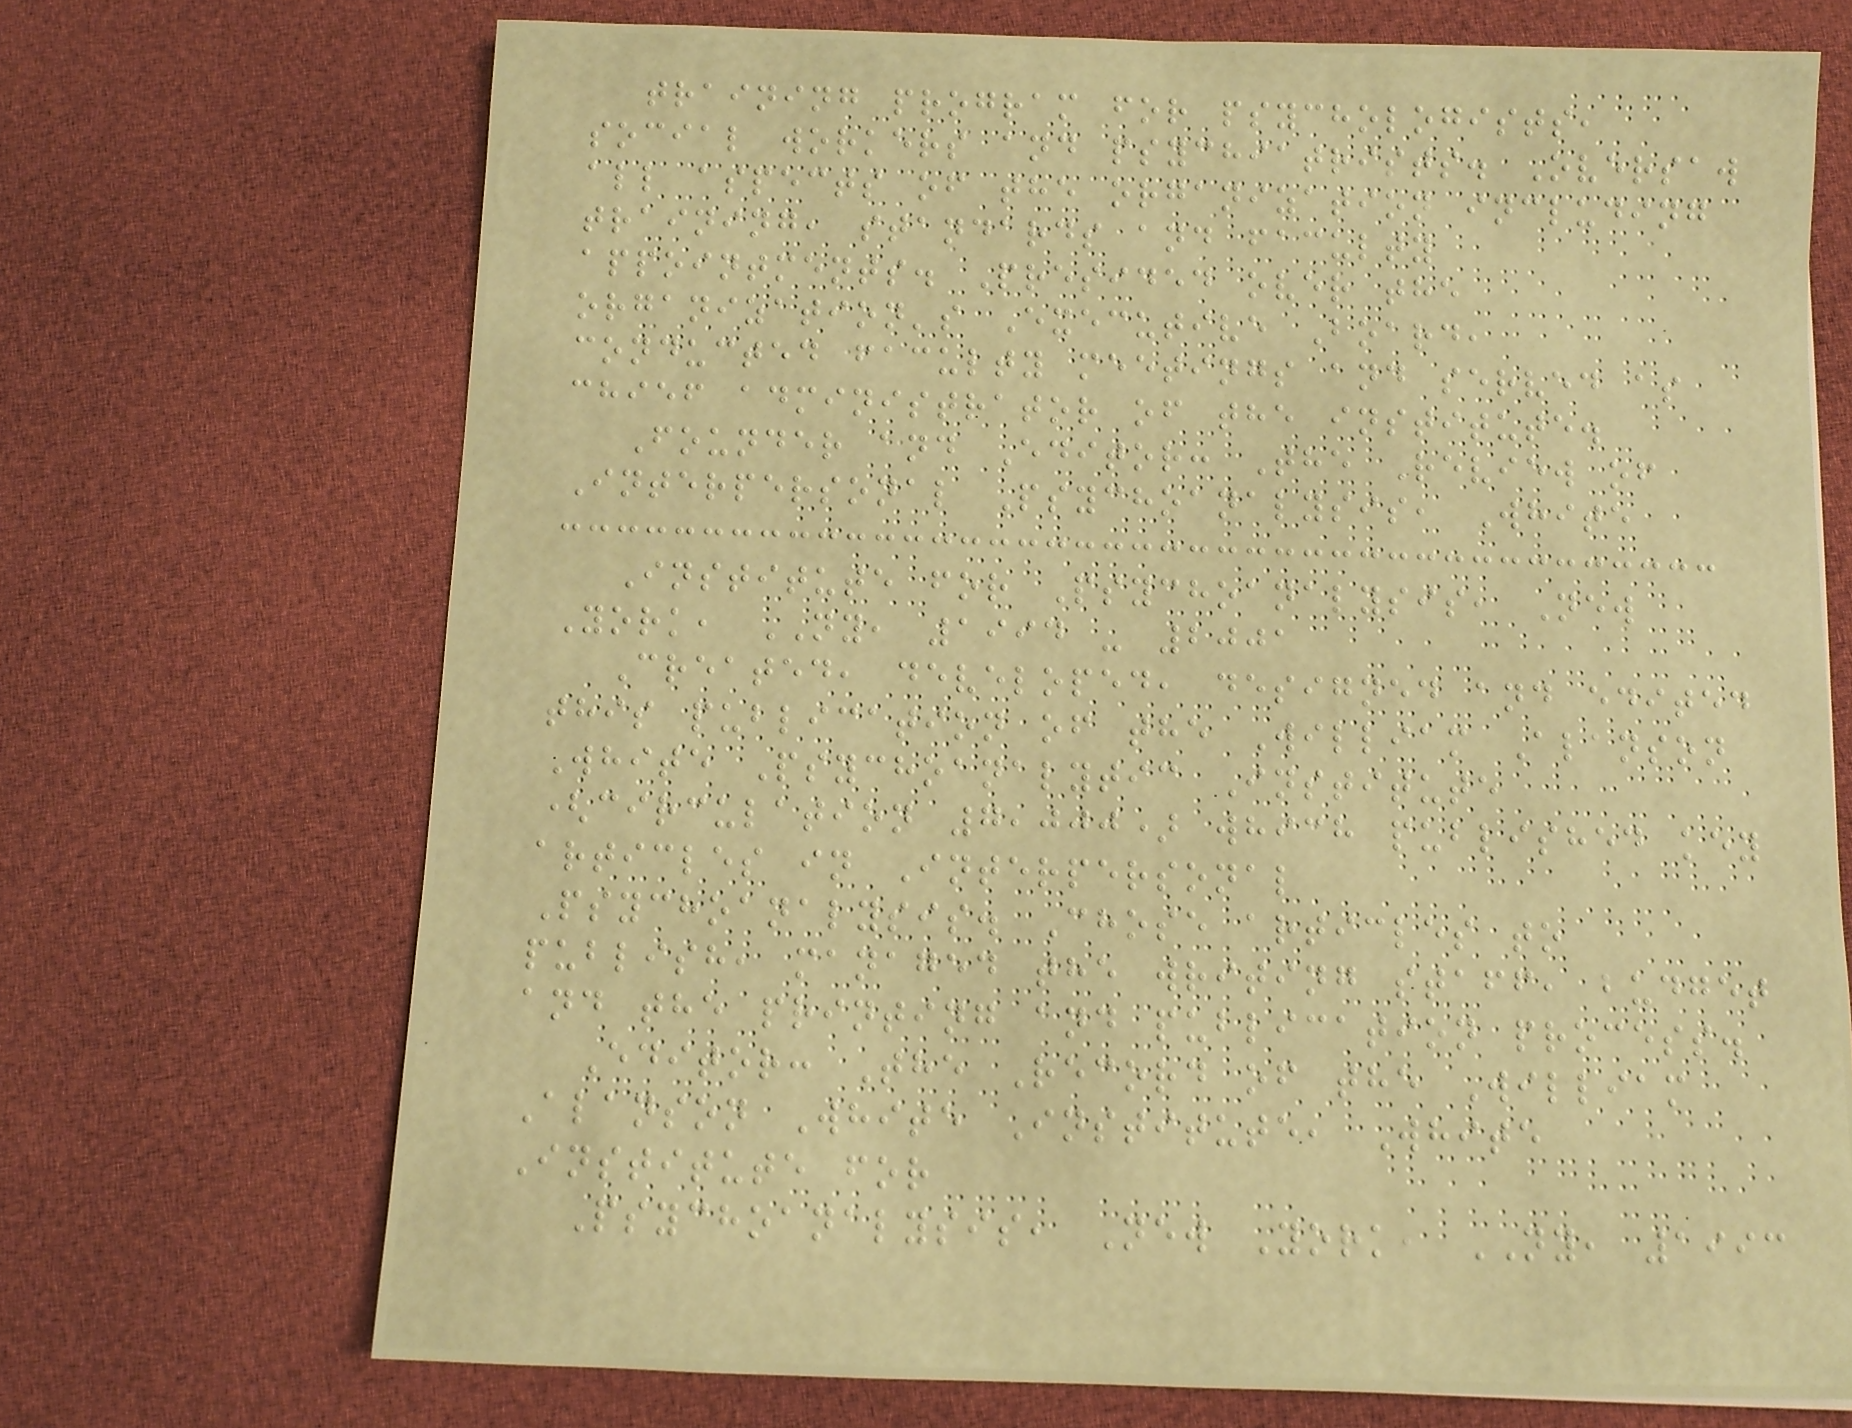training program for psychologists,
social workers and psychiatrists. Oversaw
all aspects of the organization including
training, standards and faculty
appointments. Presided over the
organization's Executive Board,
conducted faculty meetings and served as
chief administrator of the institute.
Founder and Editor: The Review of
Interpersonal Psychoanalysis, White
Institute for Psychoanalysis, New
York, NY, 1994 - 2001
Created, developed, designed and edited
this publication of the William Alanson
White Psychoanalytic Institute
(circulation 7,000) which published key
articles in Interpersonal
Psychoanalysis. Chose articles to
publish, managed the writing staff, budget
and the printing and publication process.
Editor: The Record of the William
Alanson White Institute, White
Institute for
Psychoanalysis, New York, NY, 1993
